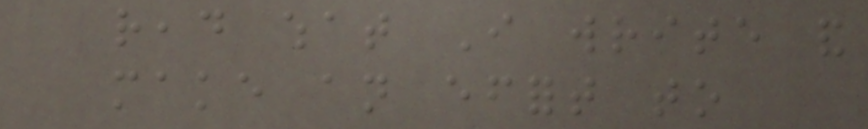read what I write and
make an effort to
